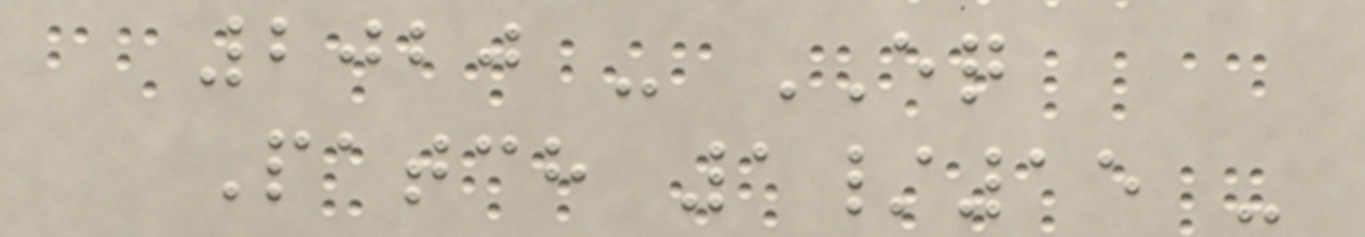2020 - EQ
Patch 1/15 -
